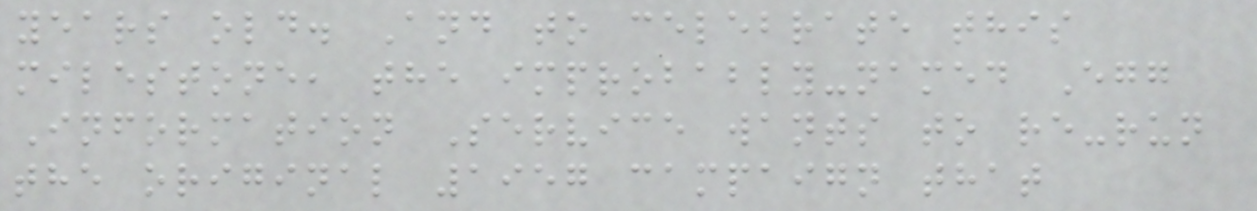years old. And to celebrate this
milestone, the improbably-named Egg
Information Service wants to re-run
the original 1957 campaign that
